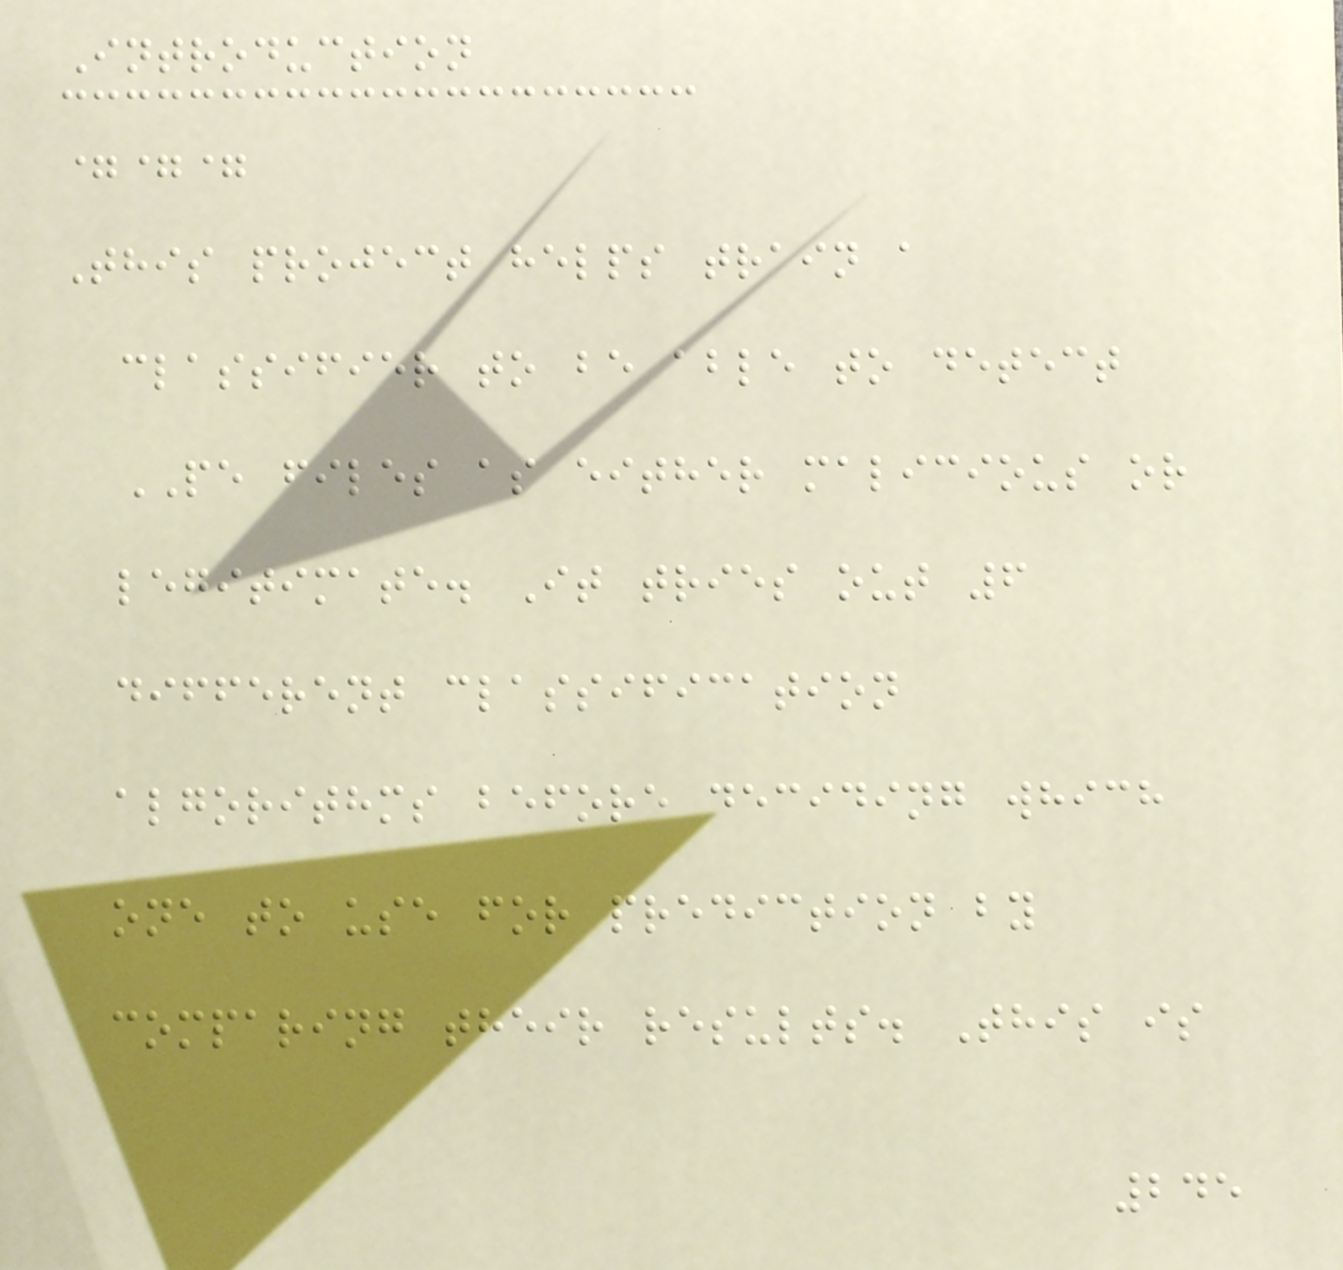Introduction
===
This project helps train a
classifier to be able to detect
PE files as either malicious or
legitimate. It tries out 6
different classification
algorithms before deciding which
one to use for prediction by
comparing their results. This is
245
